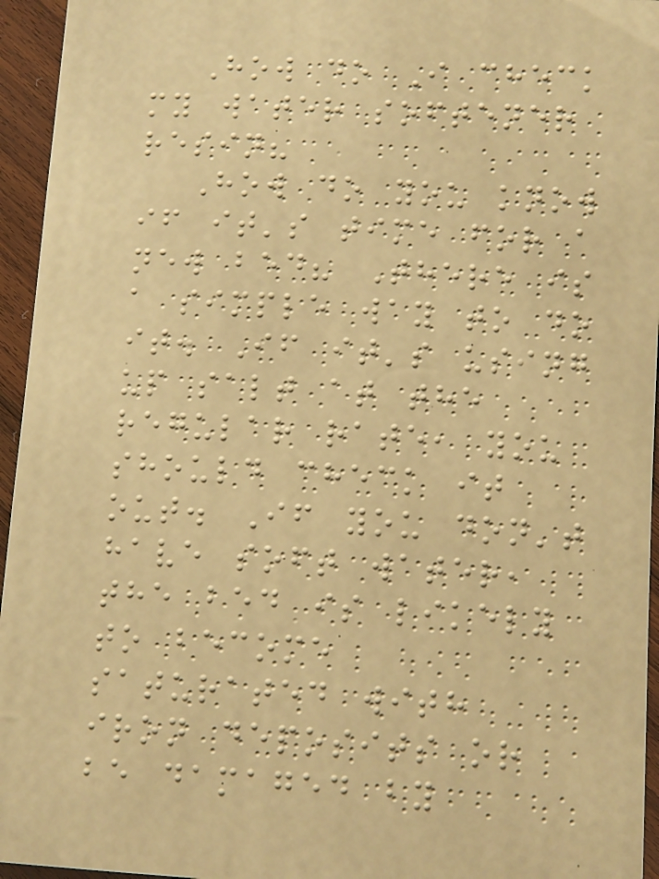How do I check
my water softener
resin?
How do you know
if it's time for a
new bed? There is
a simple way to do
it. If it's using
up salt at the
regular rate, you
should check it
out. If you don't
have soft water,
the bed is likely
to become
saturated with
iron deposits or
be damaged by
